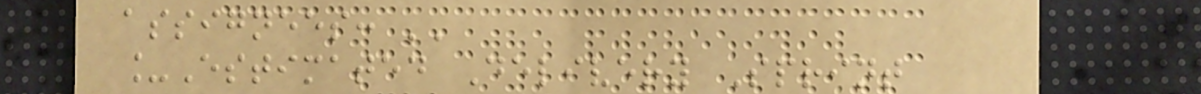assignees: ''
_Estimated Delivery Sprint
